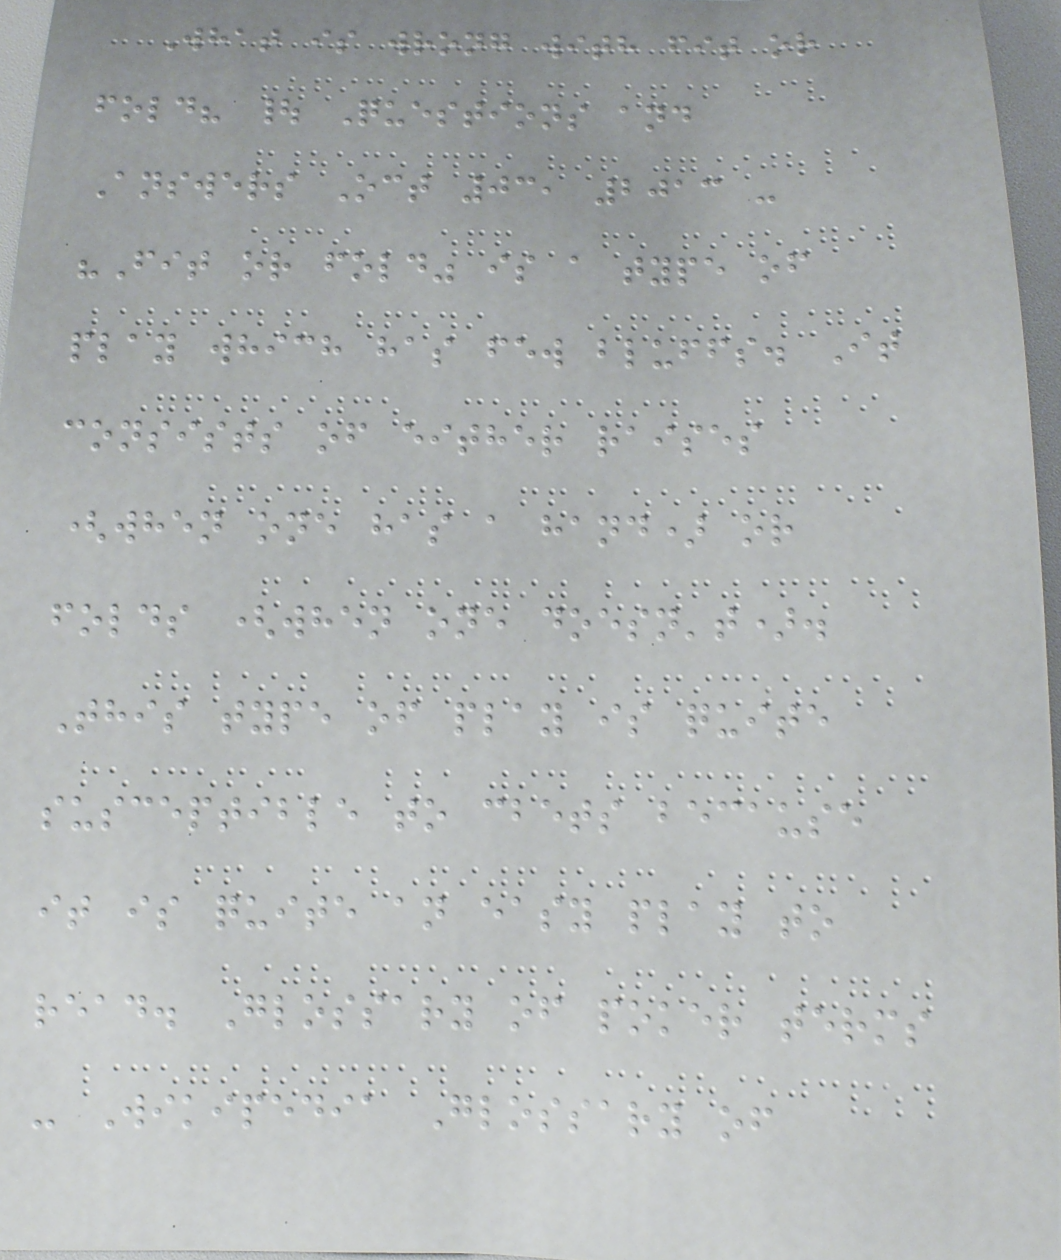What is wrong with fit or
fold? | Questions and
Answers Oct 03, 2013 -
"Fit or fold" is a type of
play which has few bluffs. It
consists of either raises
(when one has a hand) or
folds (when one doesn't).
This type of play is quite
susceptible to cbets because
it is quite an easy play to
read. Glossary of poker terms
- Wikipedia Glossary of
